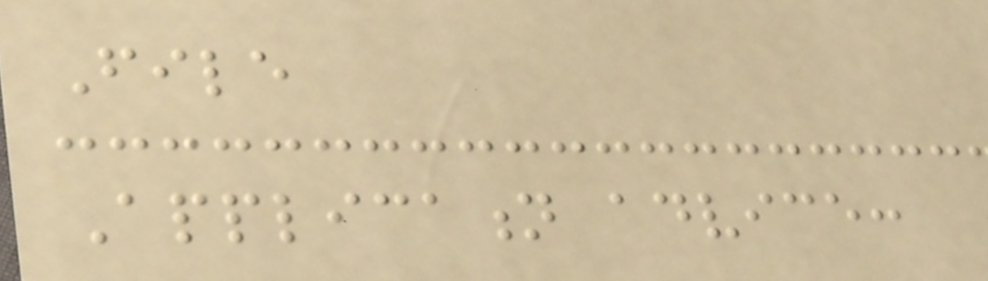File
Application advice:
